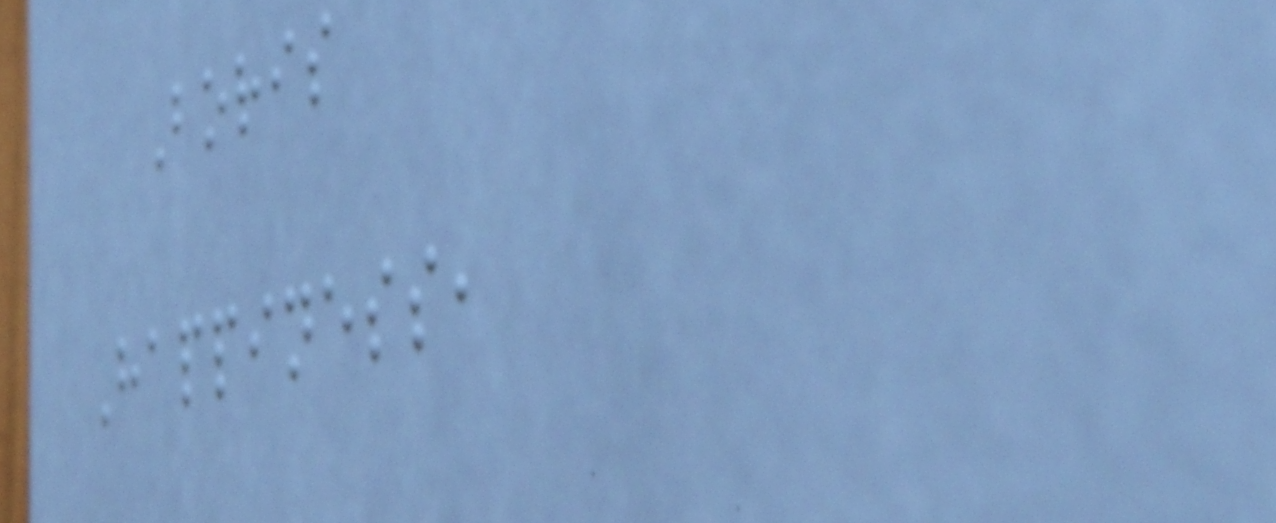Boris
Happiness,
